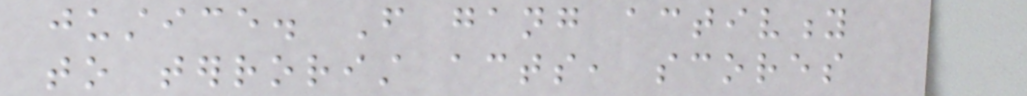justice. From gang activity
to terrorist acts, scores
